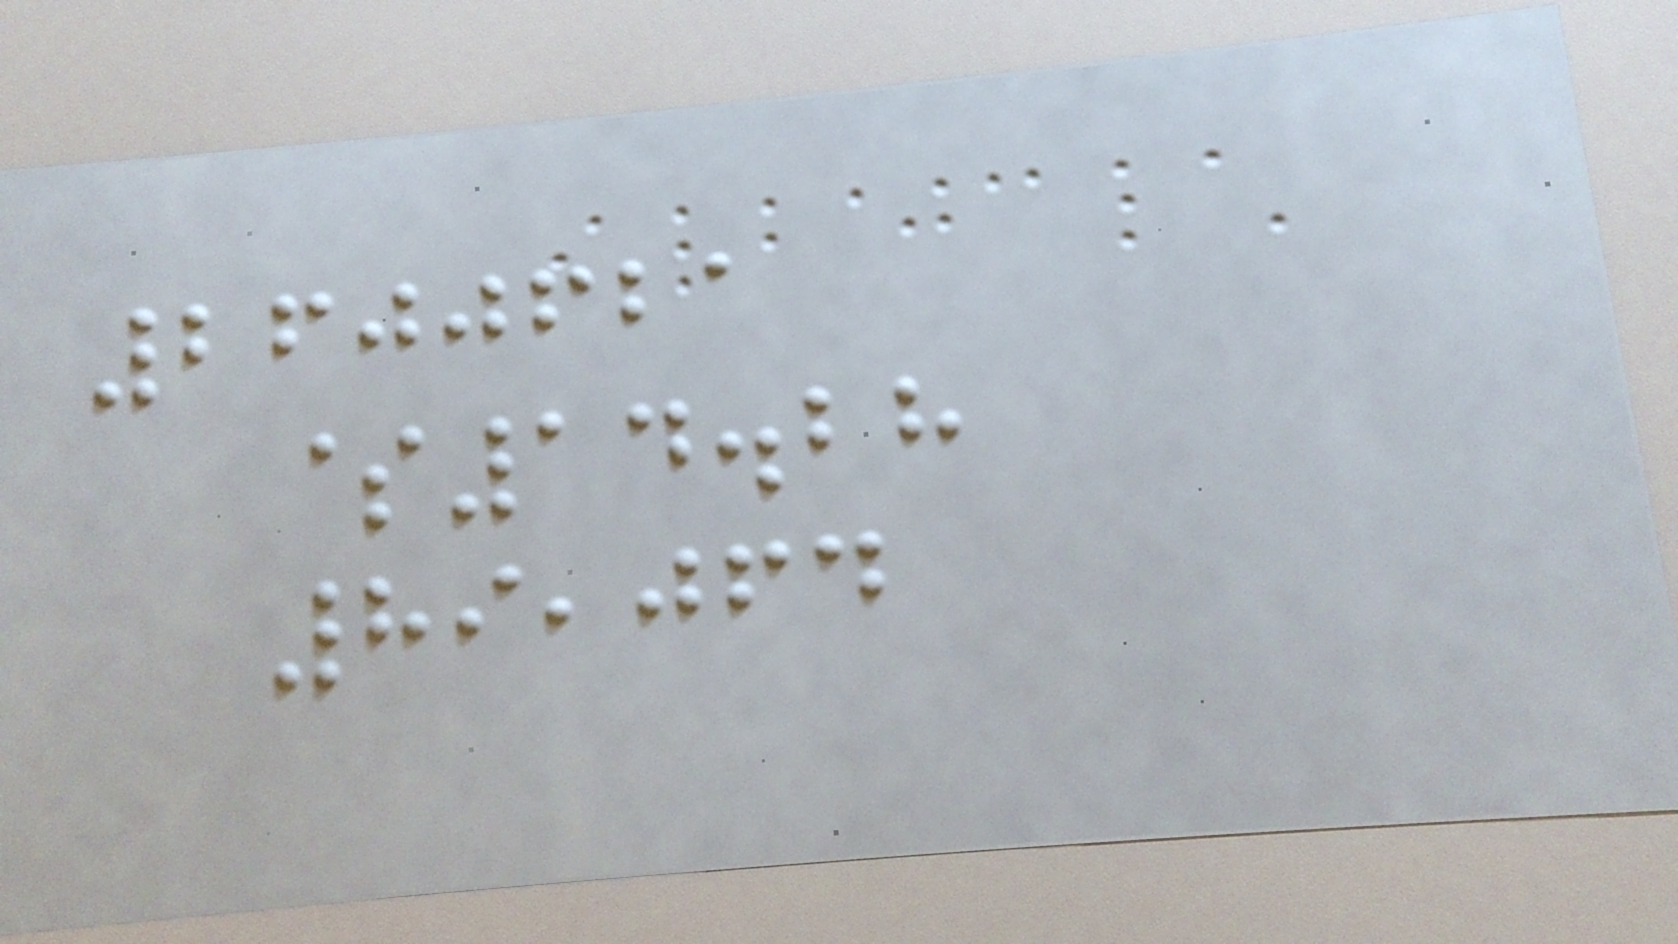2600621
$14.28
89,064
